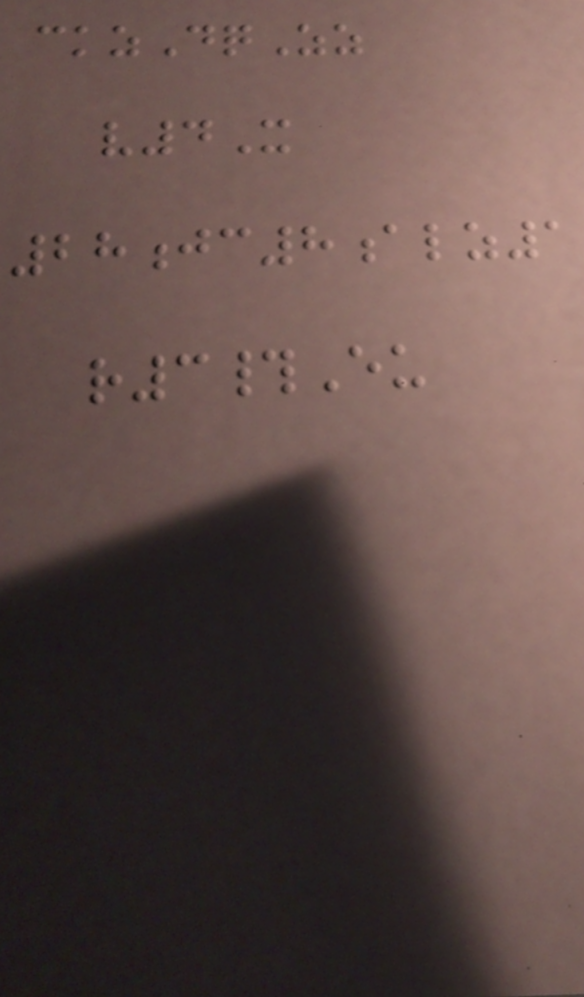ckzDqZz
v4X
28jc8alz1
r3#Eu
